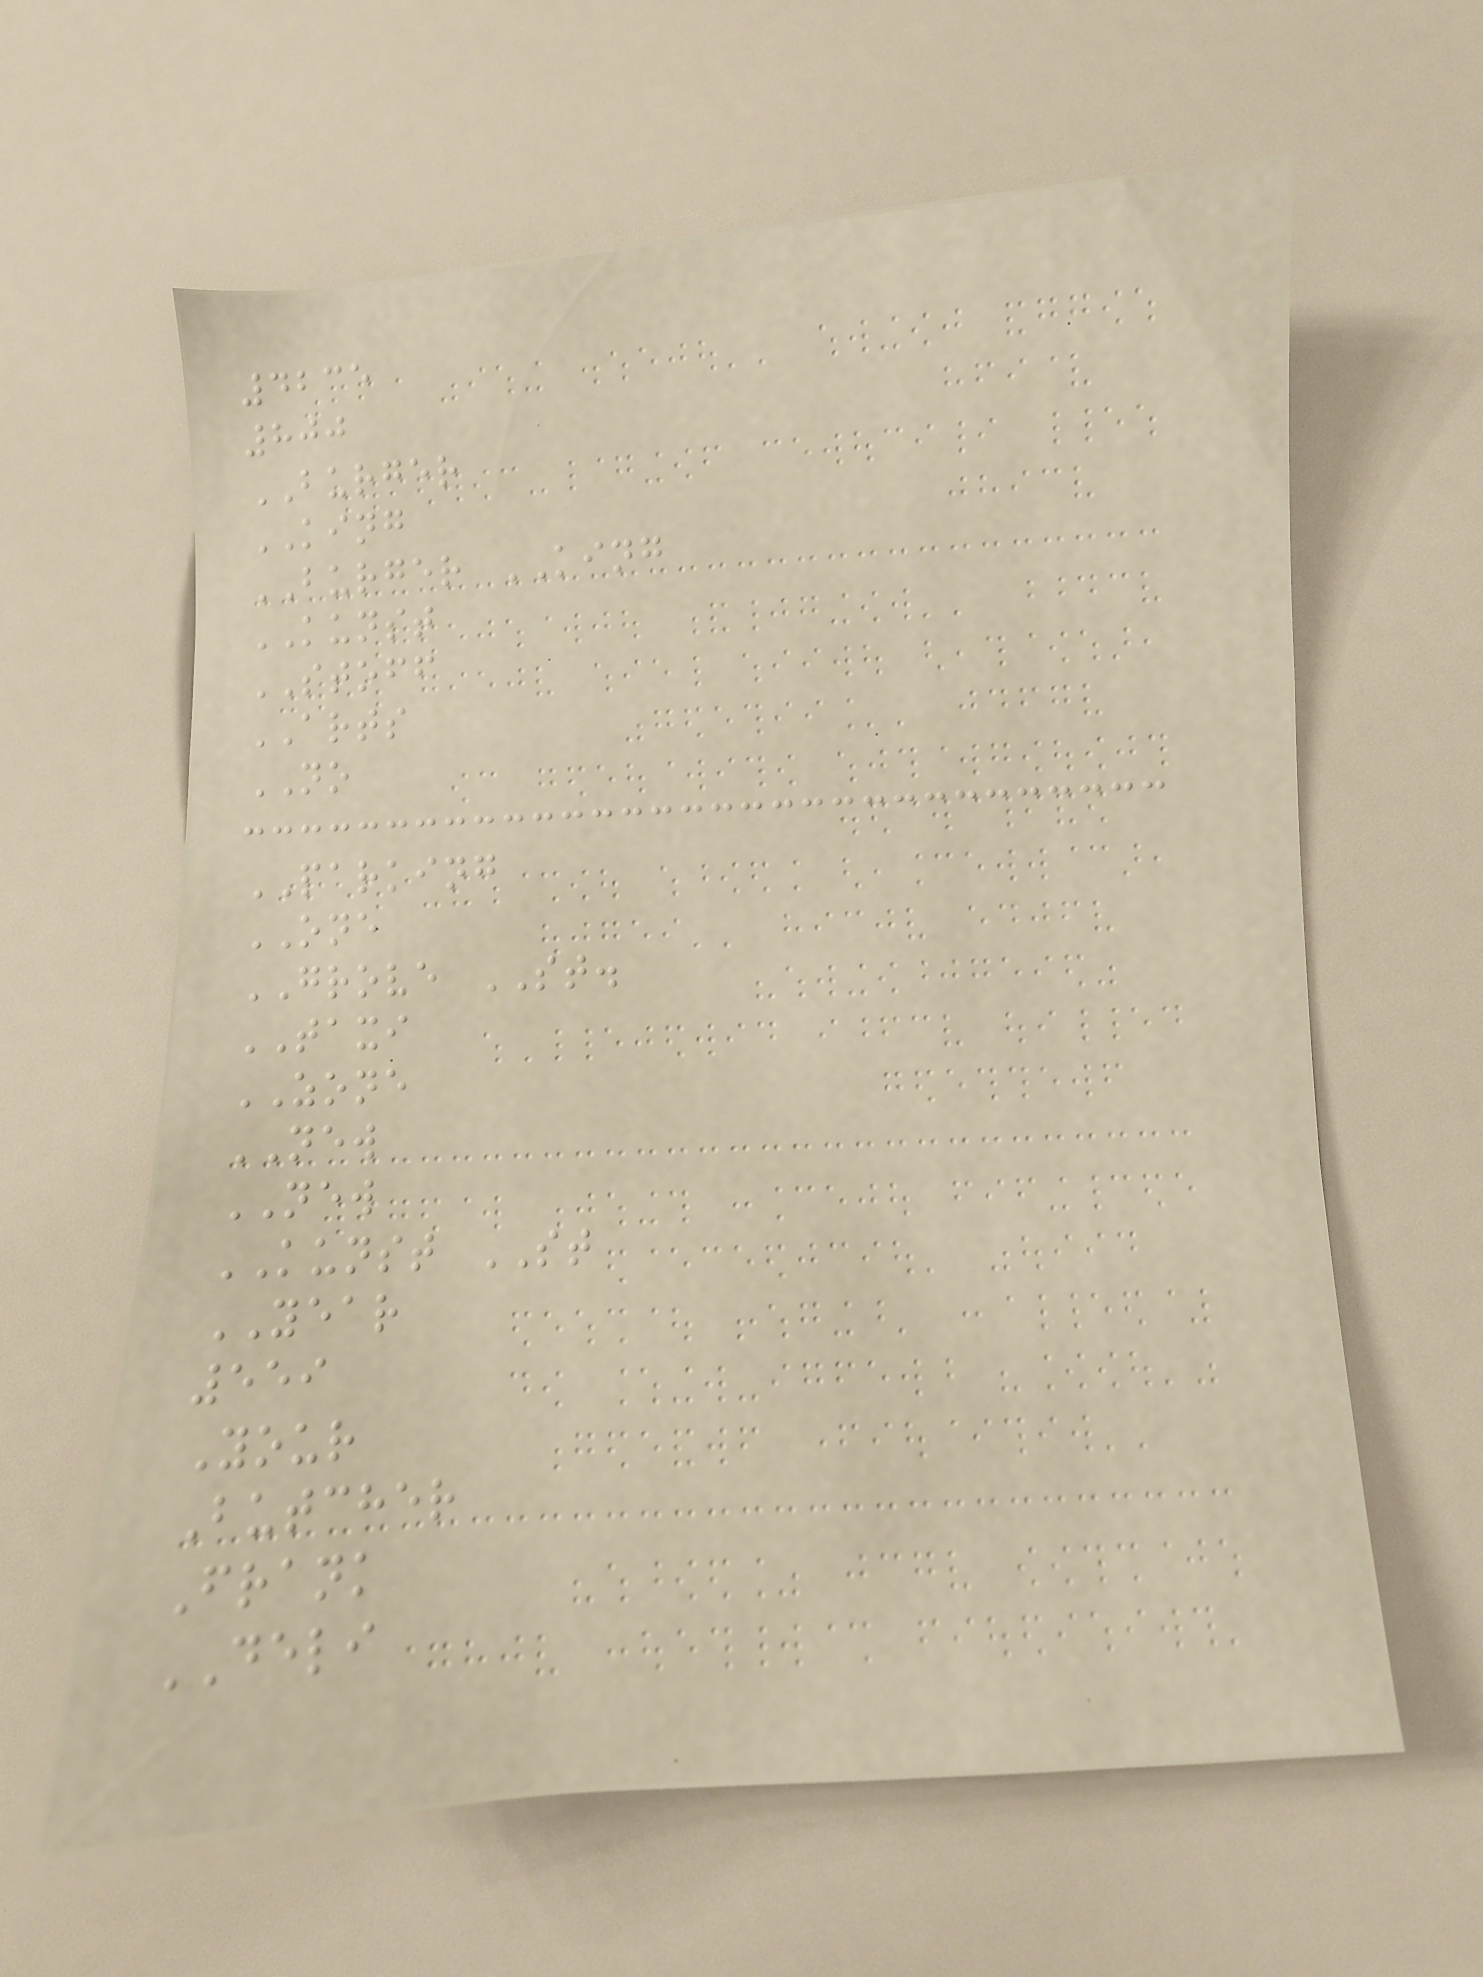4235
800
BURGER
KING
BURGER KING
KUNST
STOFF
ARTS
NO
PARKING
ONE
GROVE ST.
TAXI
ZONE
NEW
NEW
KUNST ST
YEAR
559
Your
Butcher
Frank
DELI
